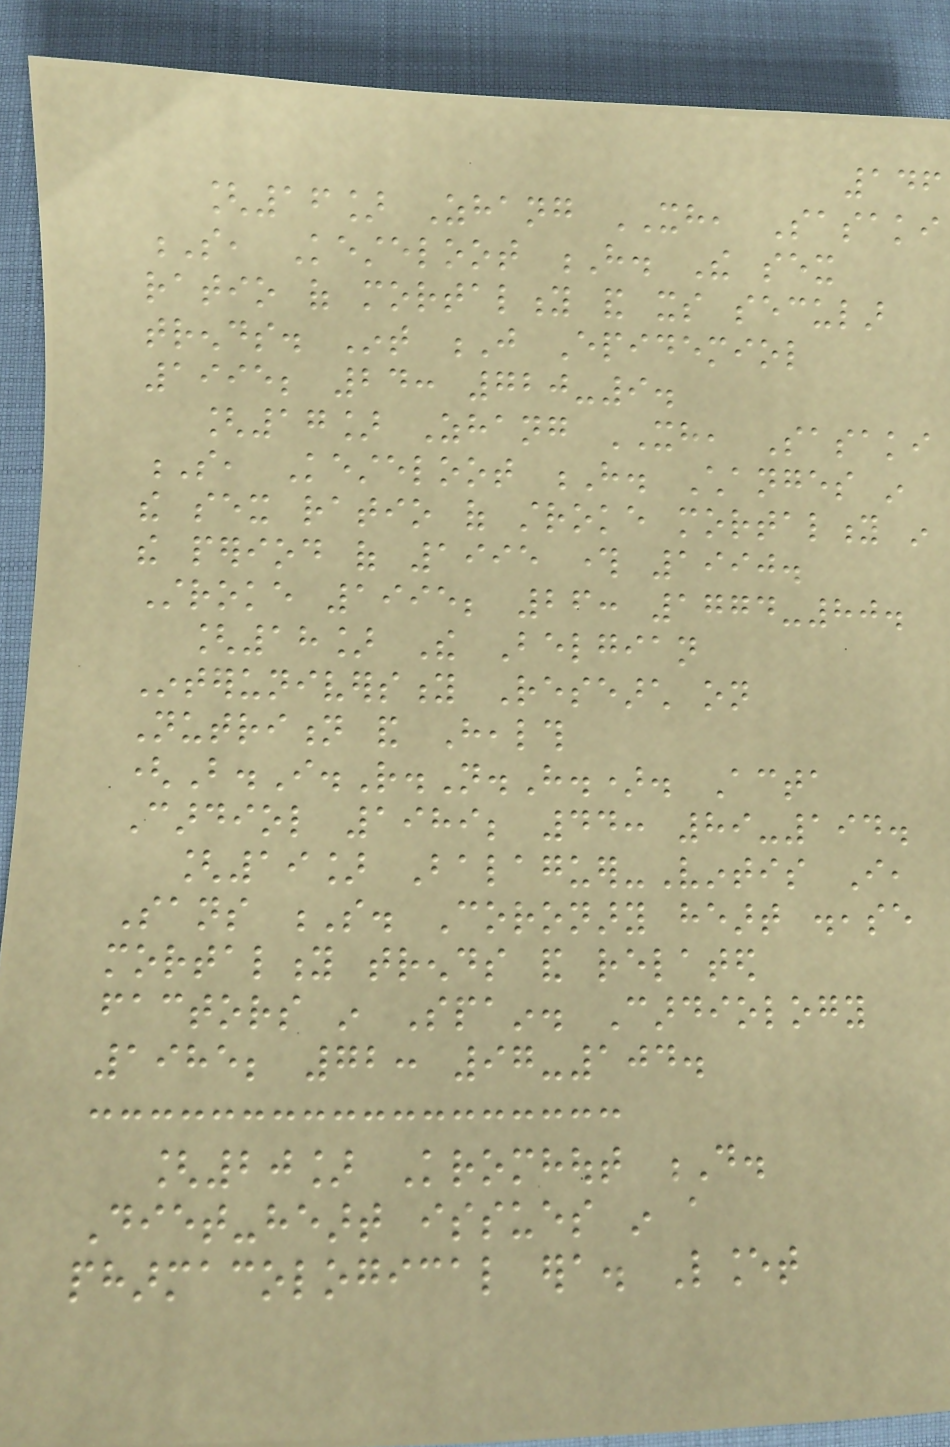146
[16] Zhang XH, Sasaki
S, Kesteloot H. The sex
ratio of mortality and its secular
trends. Int J Epidemiol
1995; 24: 720-9.
[17] Zhang XH, Sasaki
S, Kesteloot H. Changes in
the sex ratio of stroke mortality in
the period of 1995 through 1990.
Stroke 1995; 26: 1774-80.
[18] The Belgian
Interuniversity Research on
Nutrition and Health
(B.I.R.N.H.). Acta
Cardiol 1989; 44: 89-194.
[19] Balaguer-Vintis I,
Sans S. Coronary heart disease
mortality trends and related
factors in Spain. Cardiology
1985; 72: 97-104.
[20] Kromhout D.
Diet-heart issues in a
pharmacological era. Lancet
